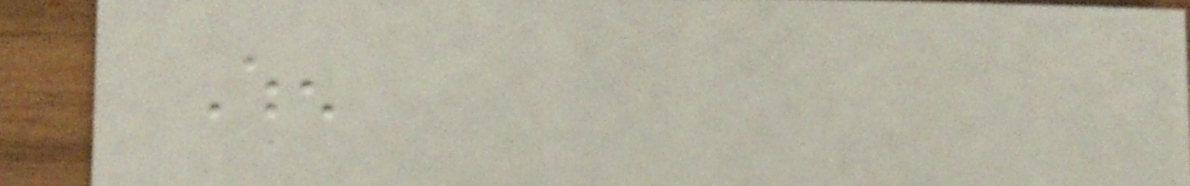When
